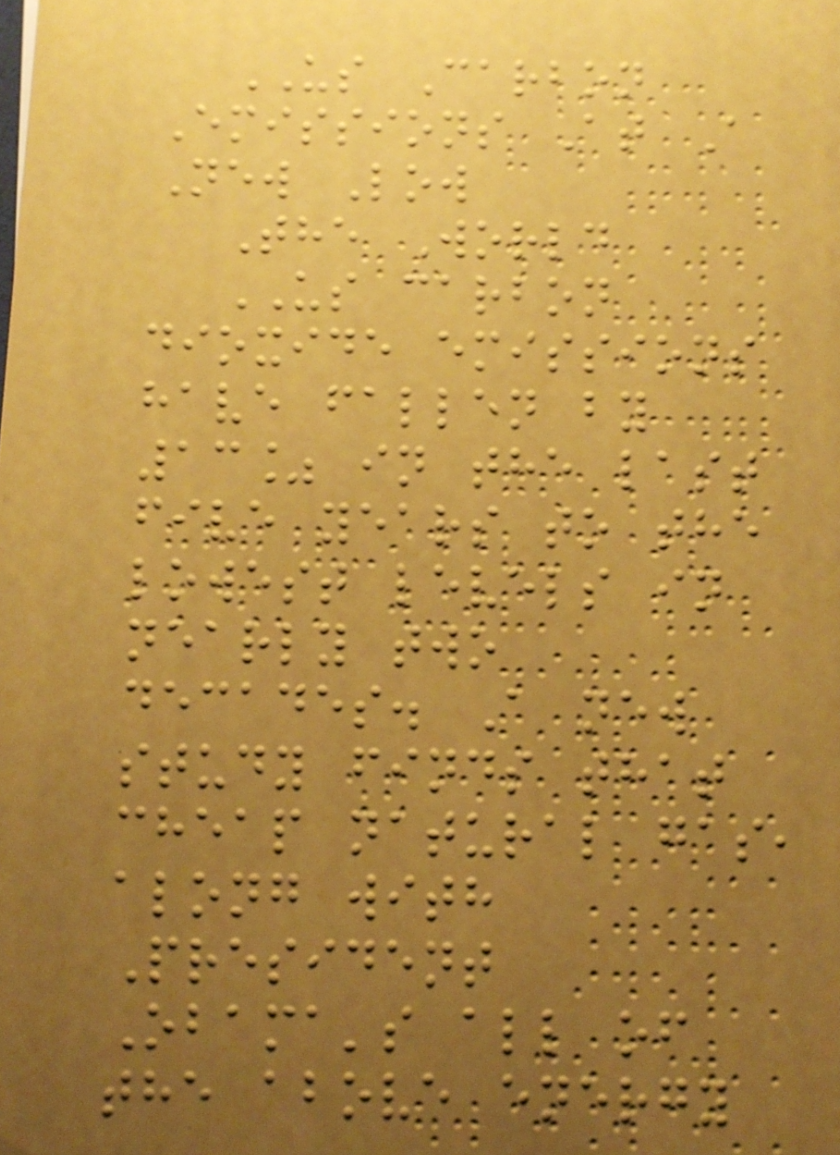US Carbon
Emissions At A
New Low
The World
US carbon
dioxide emissions
have fallen by
13% in the last
five years to the
lowest levels in
nearly two
decades. A new
study finds that
cheap natural gas,
along with
President
Obama's all of
the above energy
